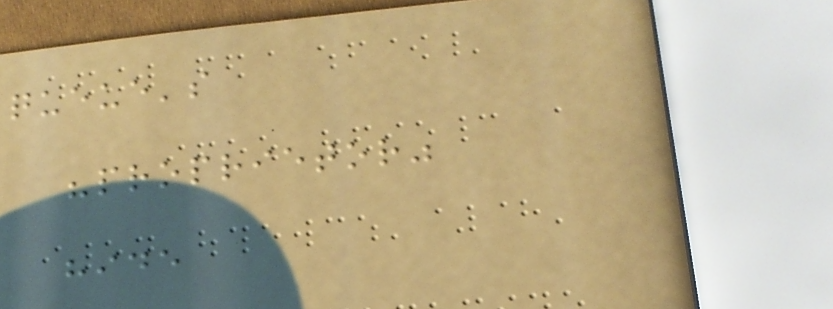queue's
"proprietor"
hide
